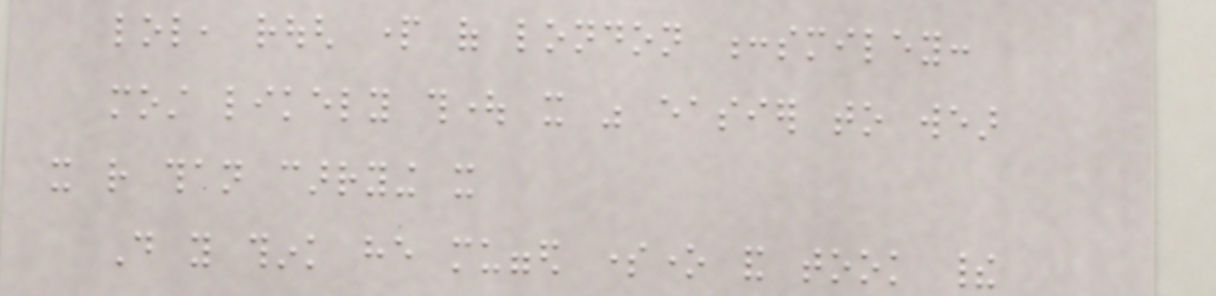lol, rough part of london :smiley:
most likely thought it was easier to wear
it rather than carrying it
Do you think he mugged someone and took their
